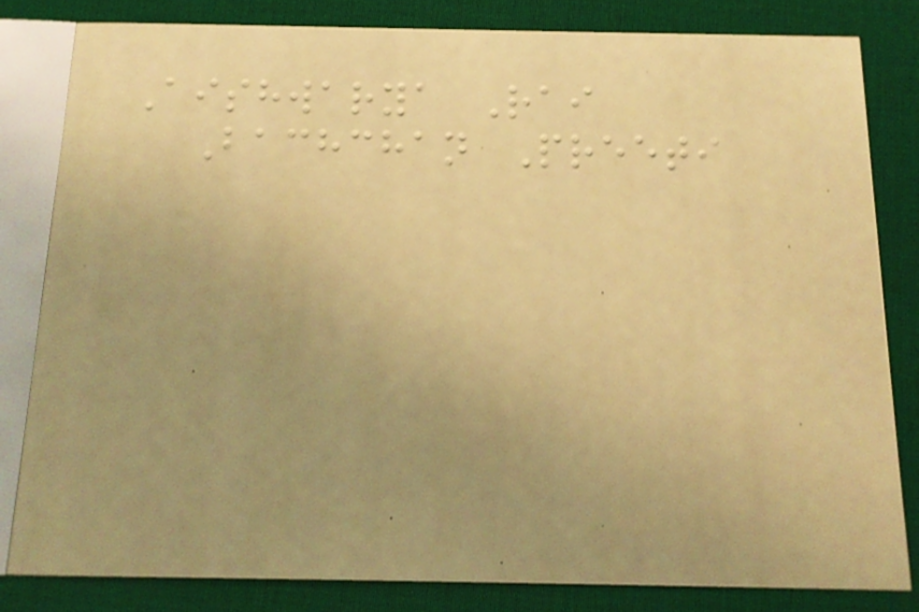Aishwarya Rai
Bachchan Preeti
